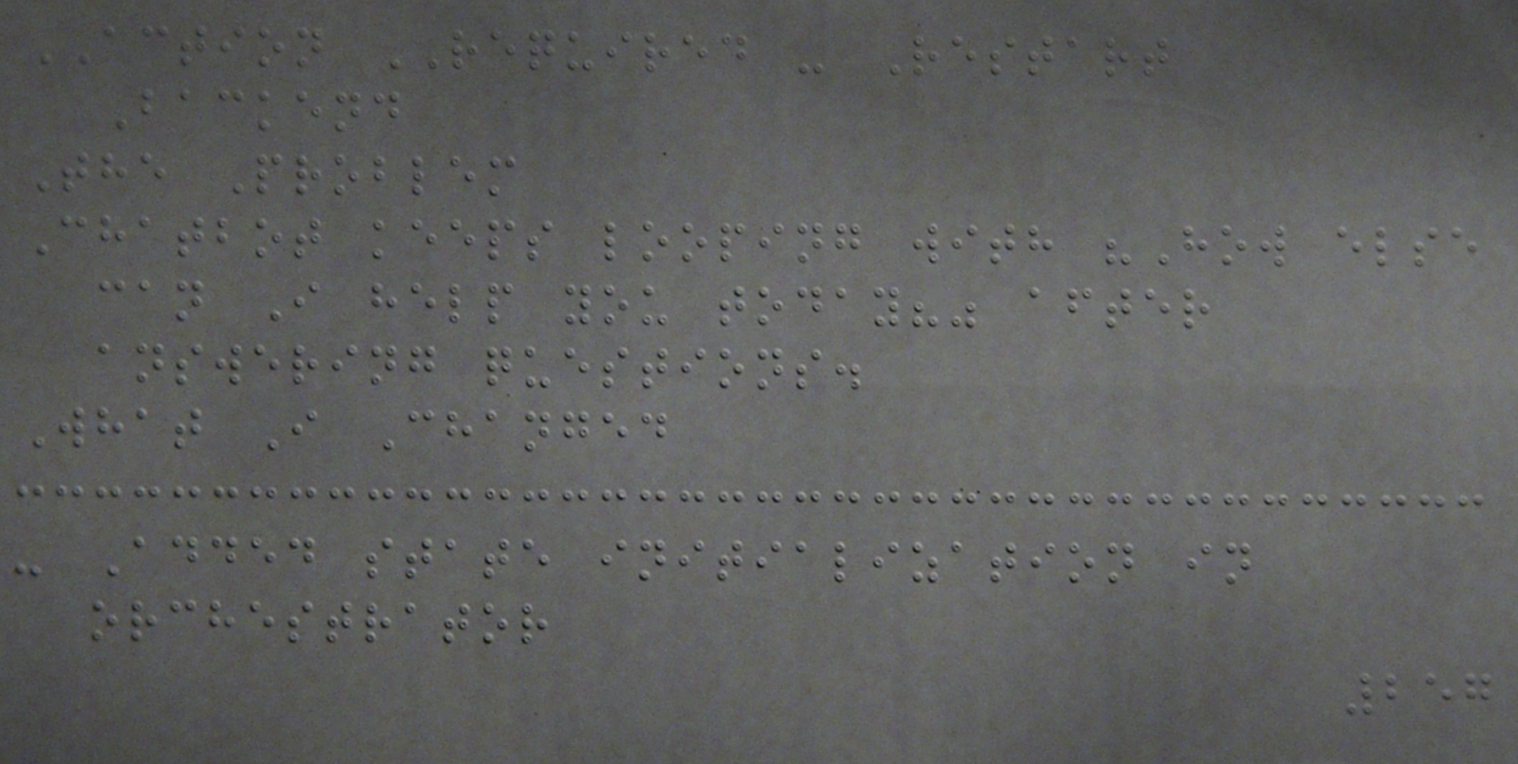ACTION REQUIRED - Restart
Backend
The Problem
Chatbot keeps looping with "How else
can I help you today?" after
answering questions.
What I Changed
- Added state initialization in
orchestrator
257
